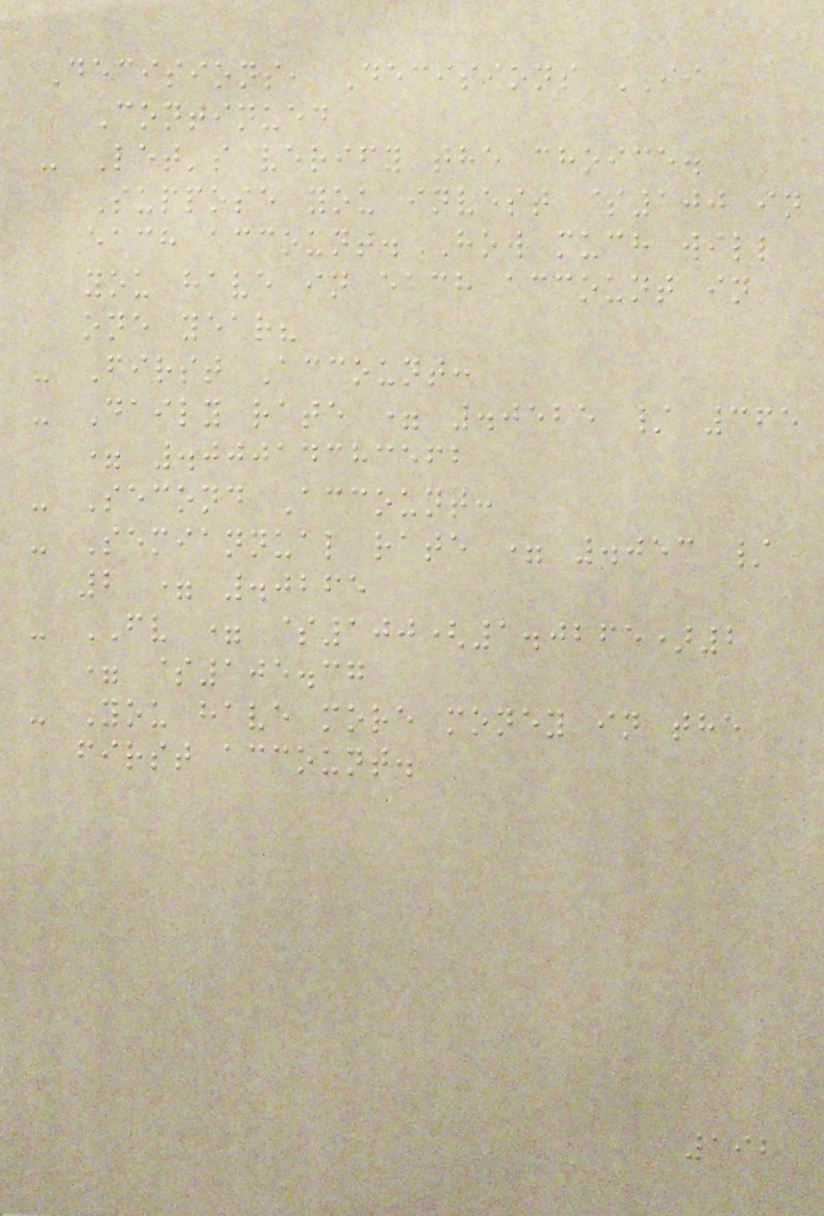Decisions, Decisions II
Continued
- Let's verify the choice.
Suppose you invest $100 in
each account. How much will
you have in each account in
one year?
- First Account:
- Daily rate = .0525 / 365
= .00014383562
- Second Account:
- Semiannual rate = .053 /
2 = .0265
- FV = $100(1.0265)2
= $105.37
- You have more money in the
first account.
192
